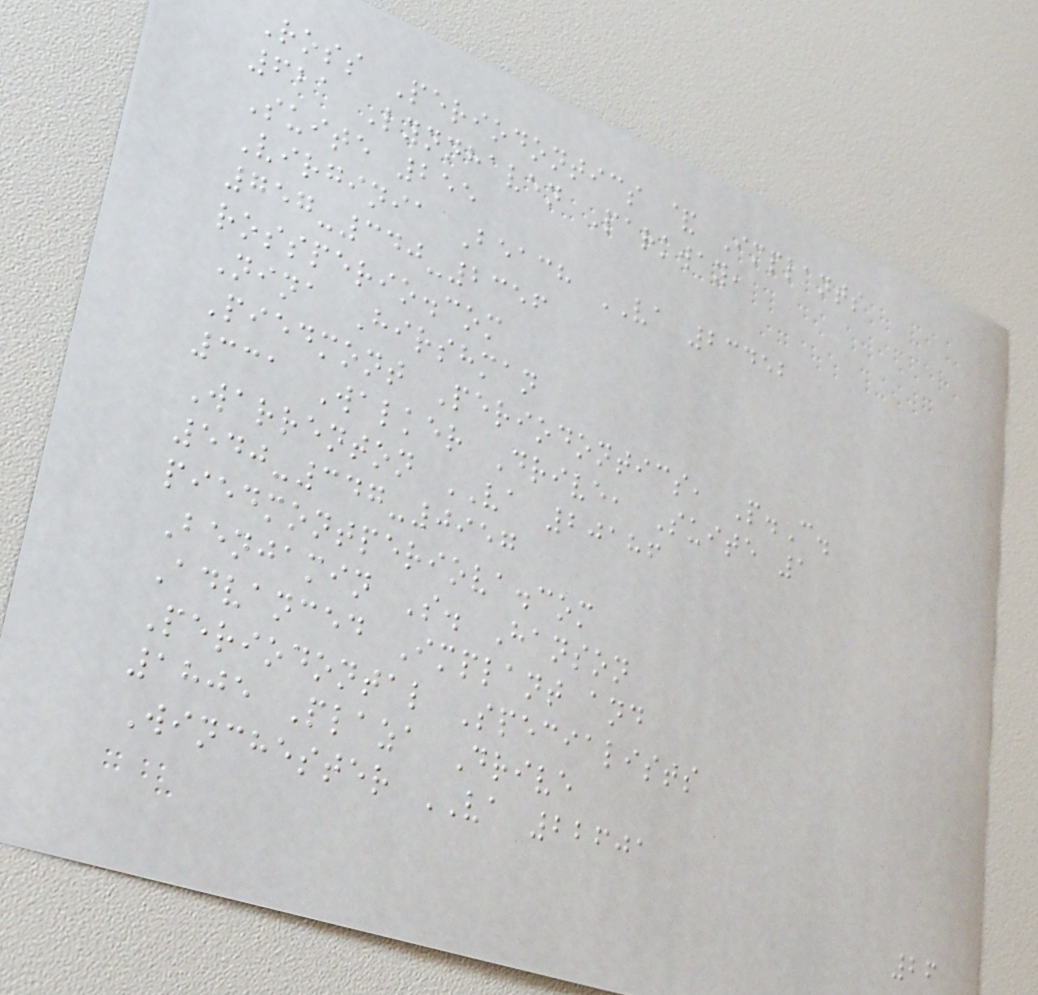Ross Periodontics & Implants
621 Lynnhaven Parkway,
Suite 255
Virginia Beach VA 23452
757-340-2356
rossperio.com
Nina Hirshman
Piedmont Periodontics, P.C.
331 Walker Drive, Suite 1
Warrenton VA 20186
540-347-0957
piedmontperiova.com
Benjamin S. Hanson
Advanced Implant and
Periodontal Specialists
1805 Plaza Drive
Winchester VA 22601
26
